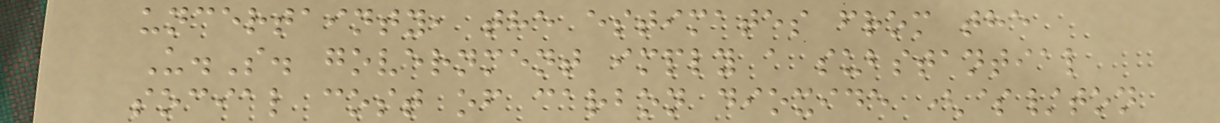uncertainty, the estimates from the
U.S. government imply a substantial
social cost of carbon dioxide ($/ton
